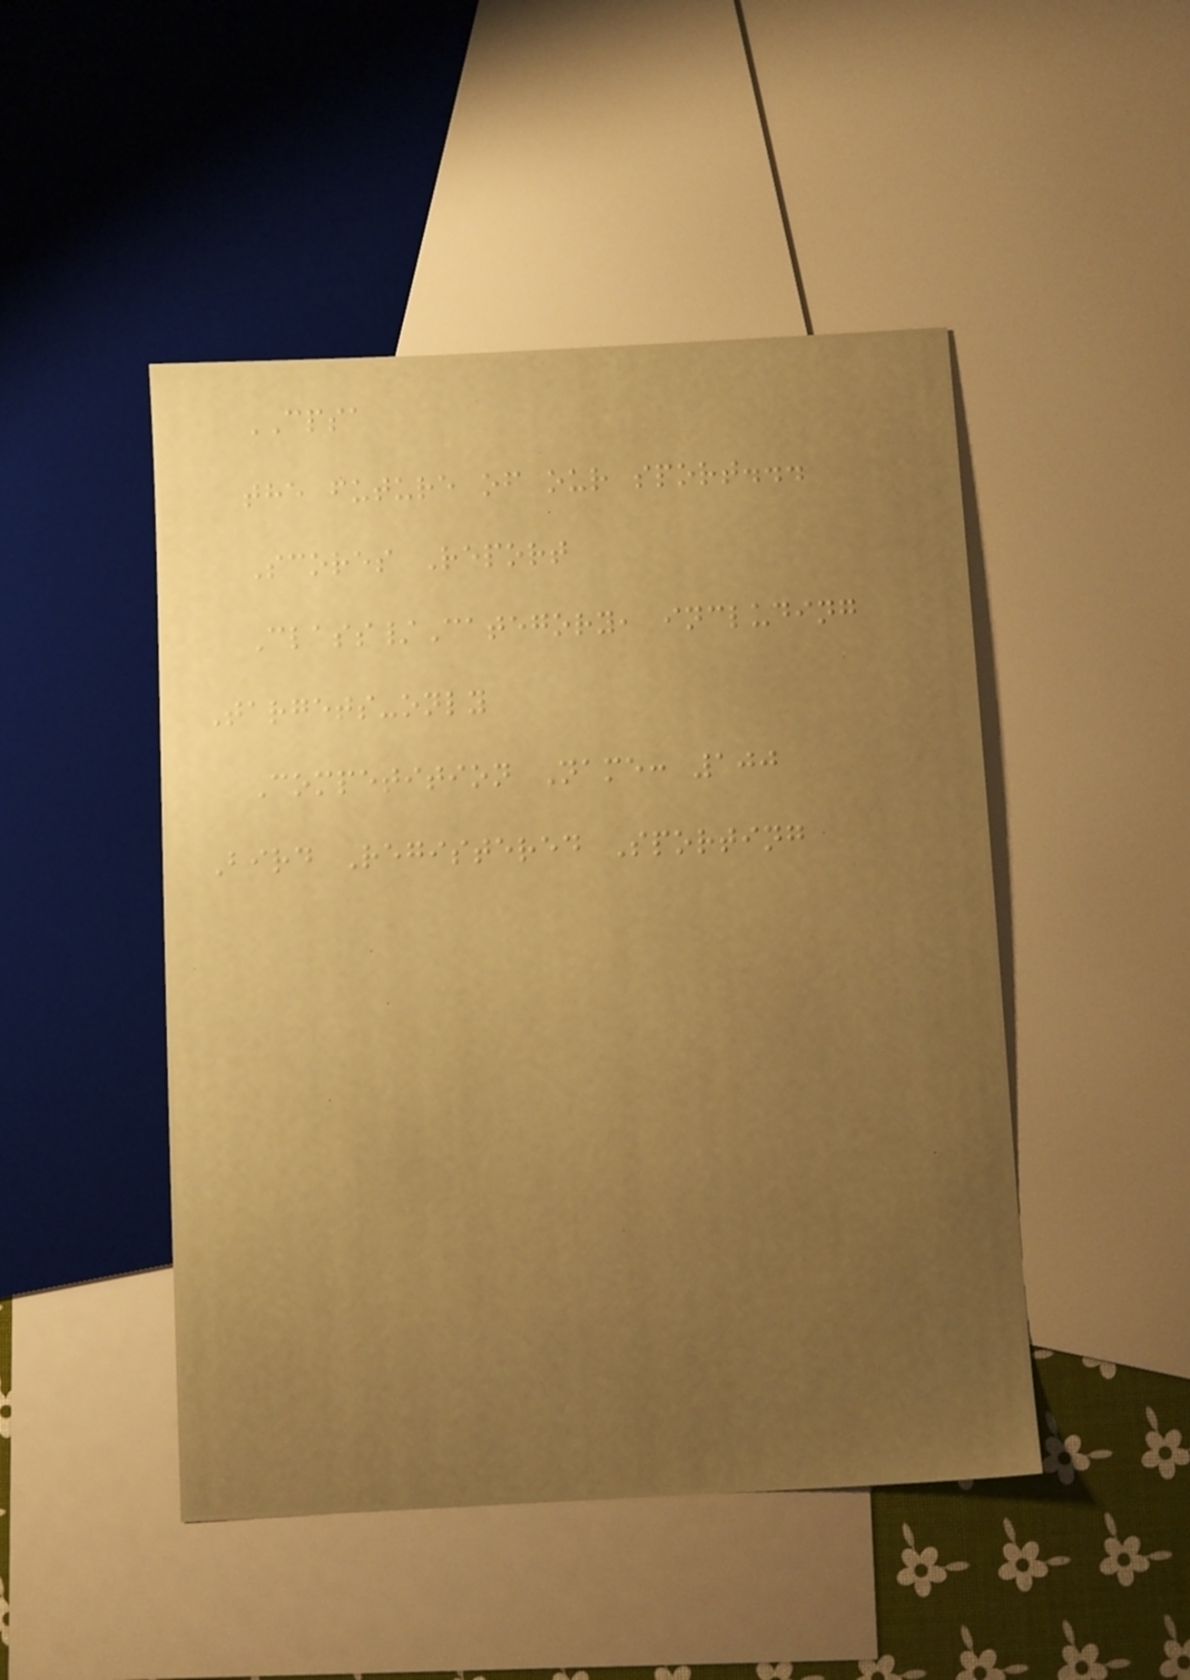CPSA
the future of our sport...
Scores Report
Class/Category, including
Targets-only
Competition Name: 100
Bird Registered Sporting
